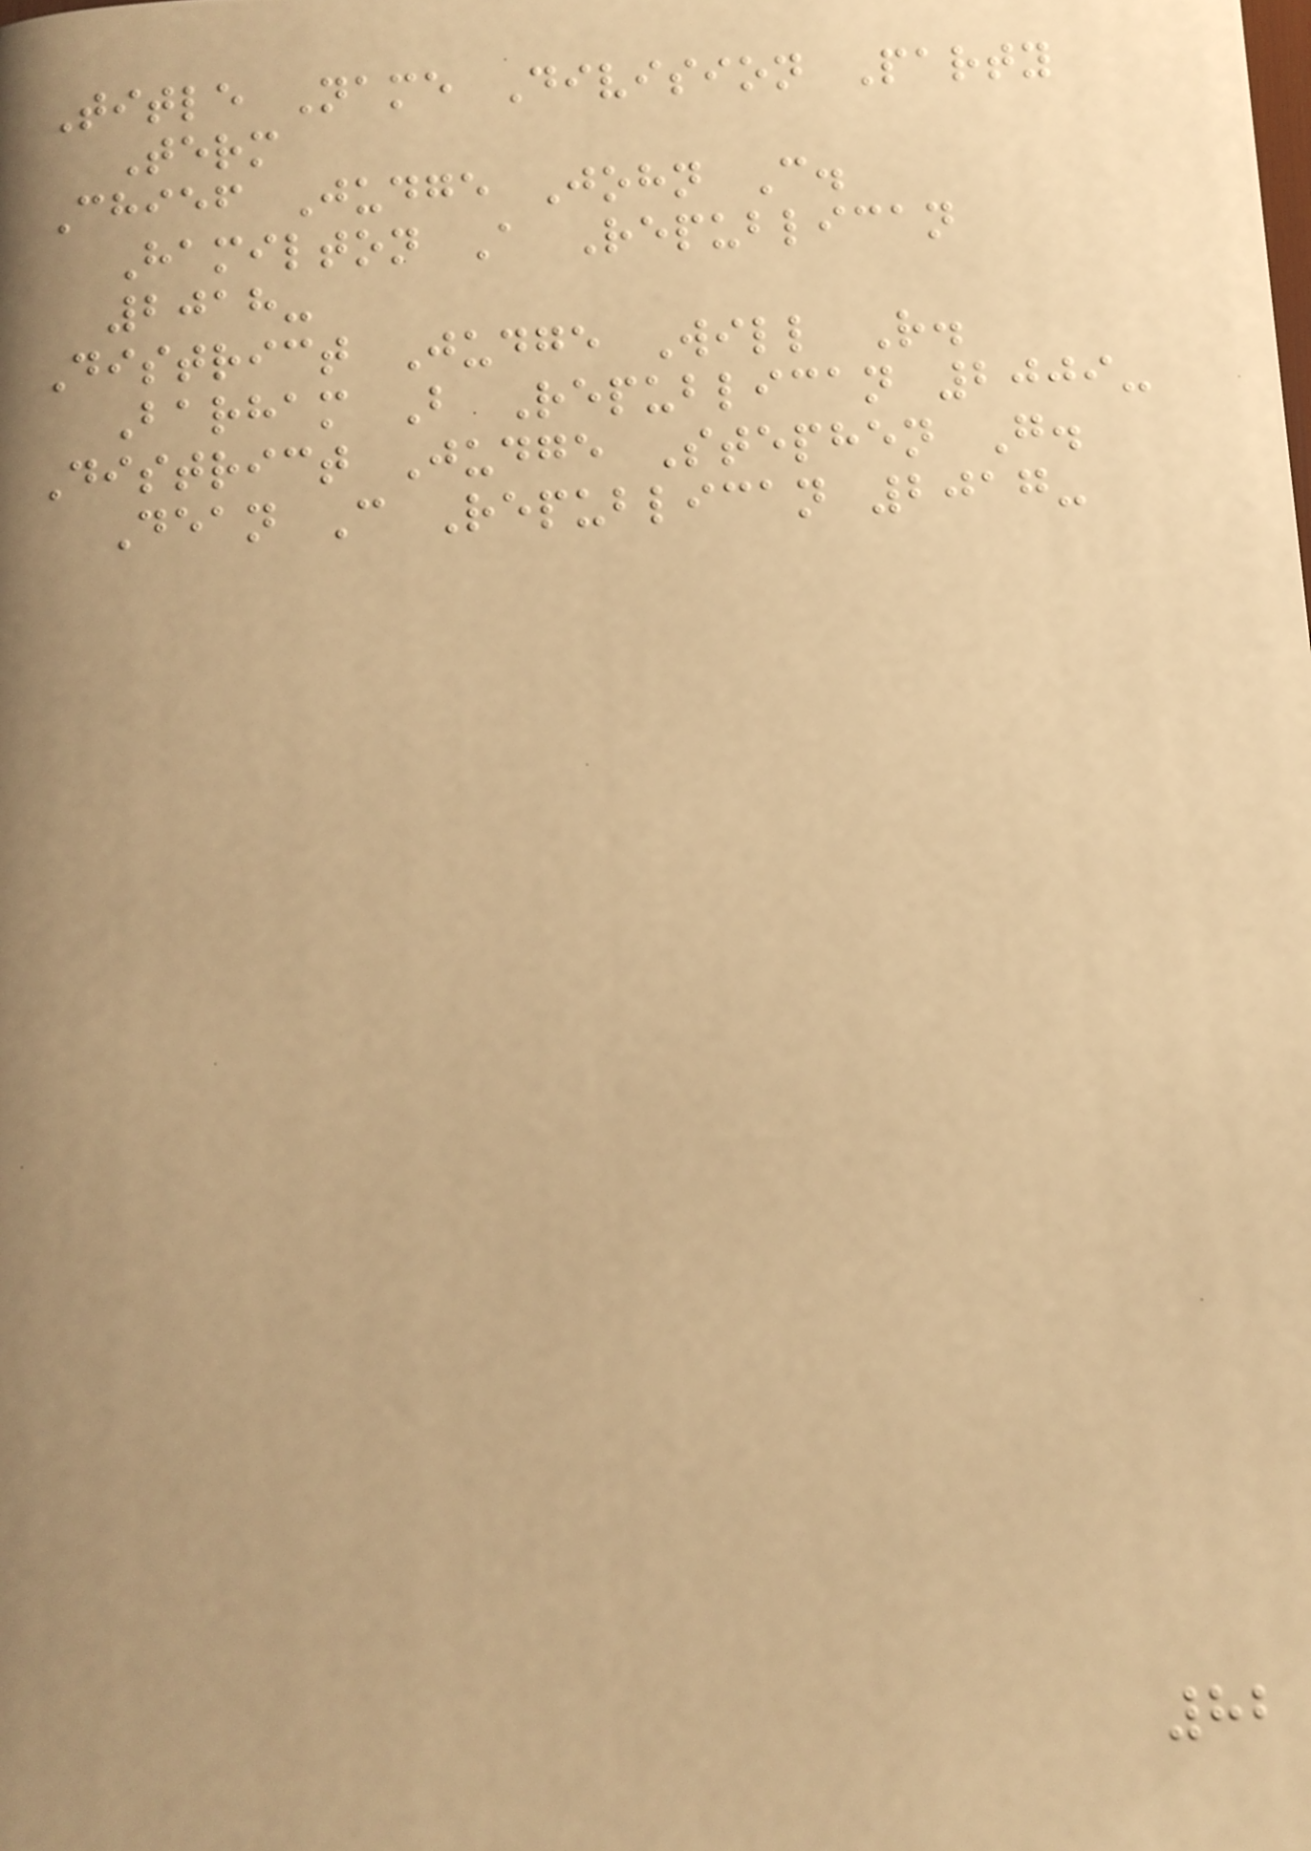Title Name Division Party
Term
Chief Judge John C.
Hamilton A Republican
2018-
District Judge Will R.
Barham B Republican 2009-
District Judge Stephen G.
Dean C Republican 2017-
82
